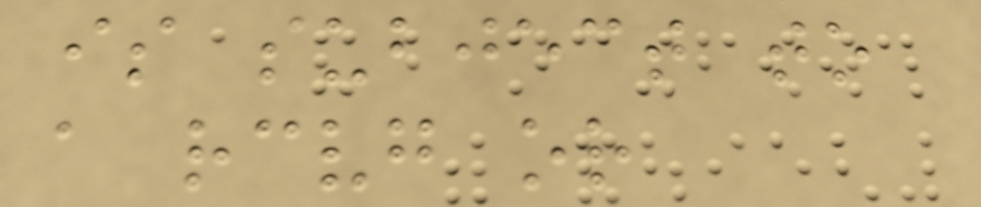is subject to
a receiving or
